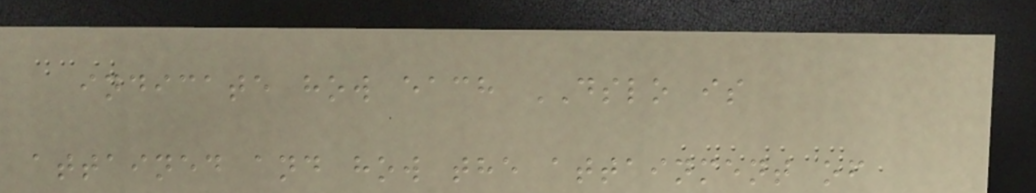indicate how each DSLO is
attained and how the attainment of
